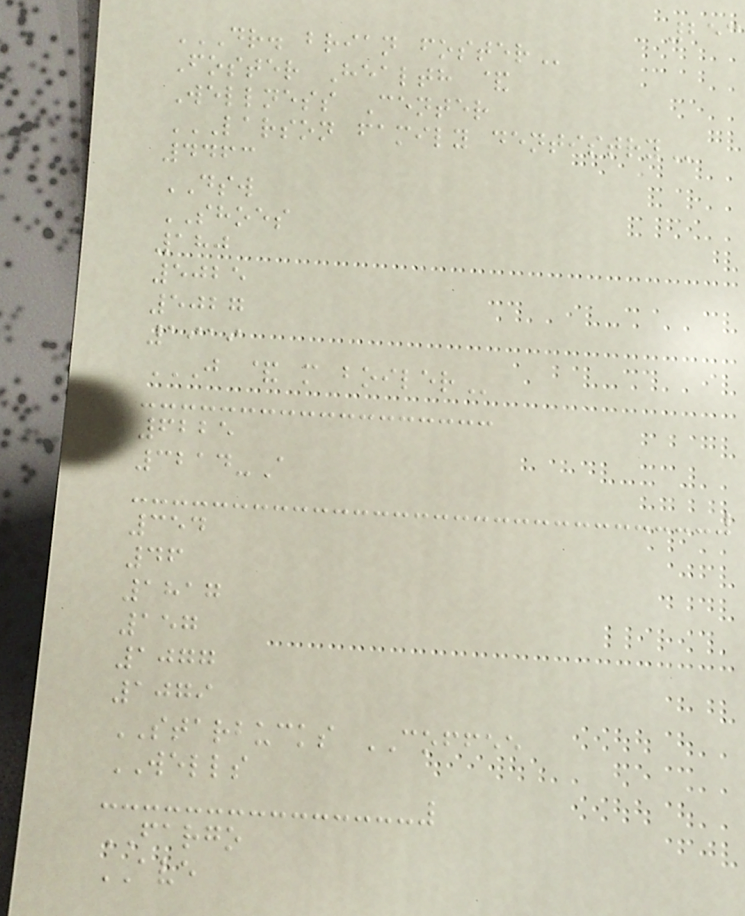253
DR. BRIAN FOSTER
Foster Health &
Wellness Center
LARSON FAMILY DENTISTRY
4463
DSW
SHOES
180
5025
5027
1919
J & M BOILER
6225
3214-A
354
46
1817
157
1077
1079
STARBUCKS COFFEE
WELLS
FARGO
AVE
